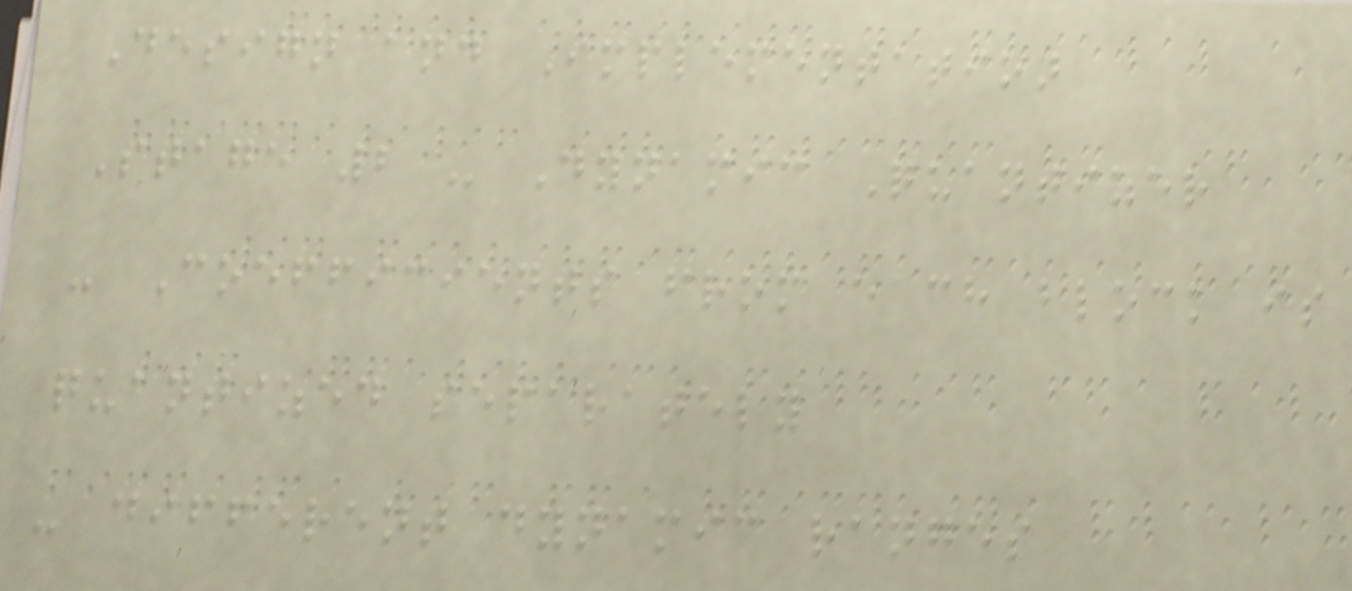Design and Implementation
Stage 2 - Dynamic Quantizer
- Coefficients from each block is
quantized separately
- different dynamic ranges
